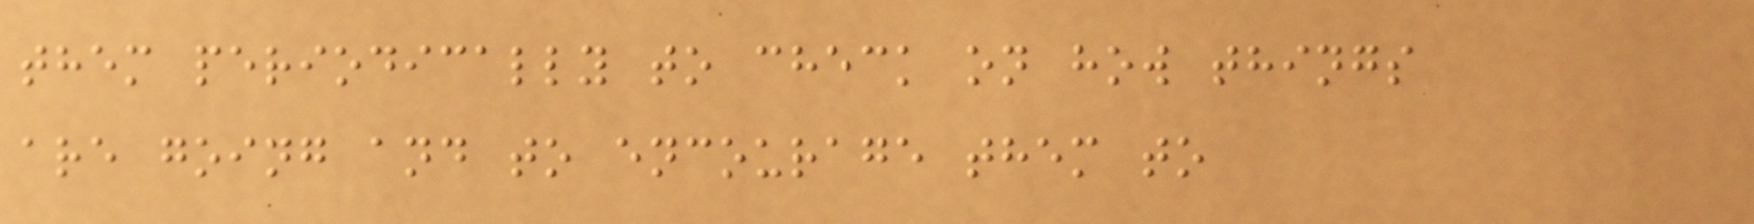them periodically to check on how things
are going and to encourage them to
